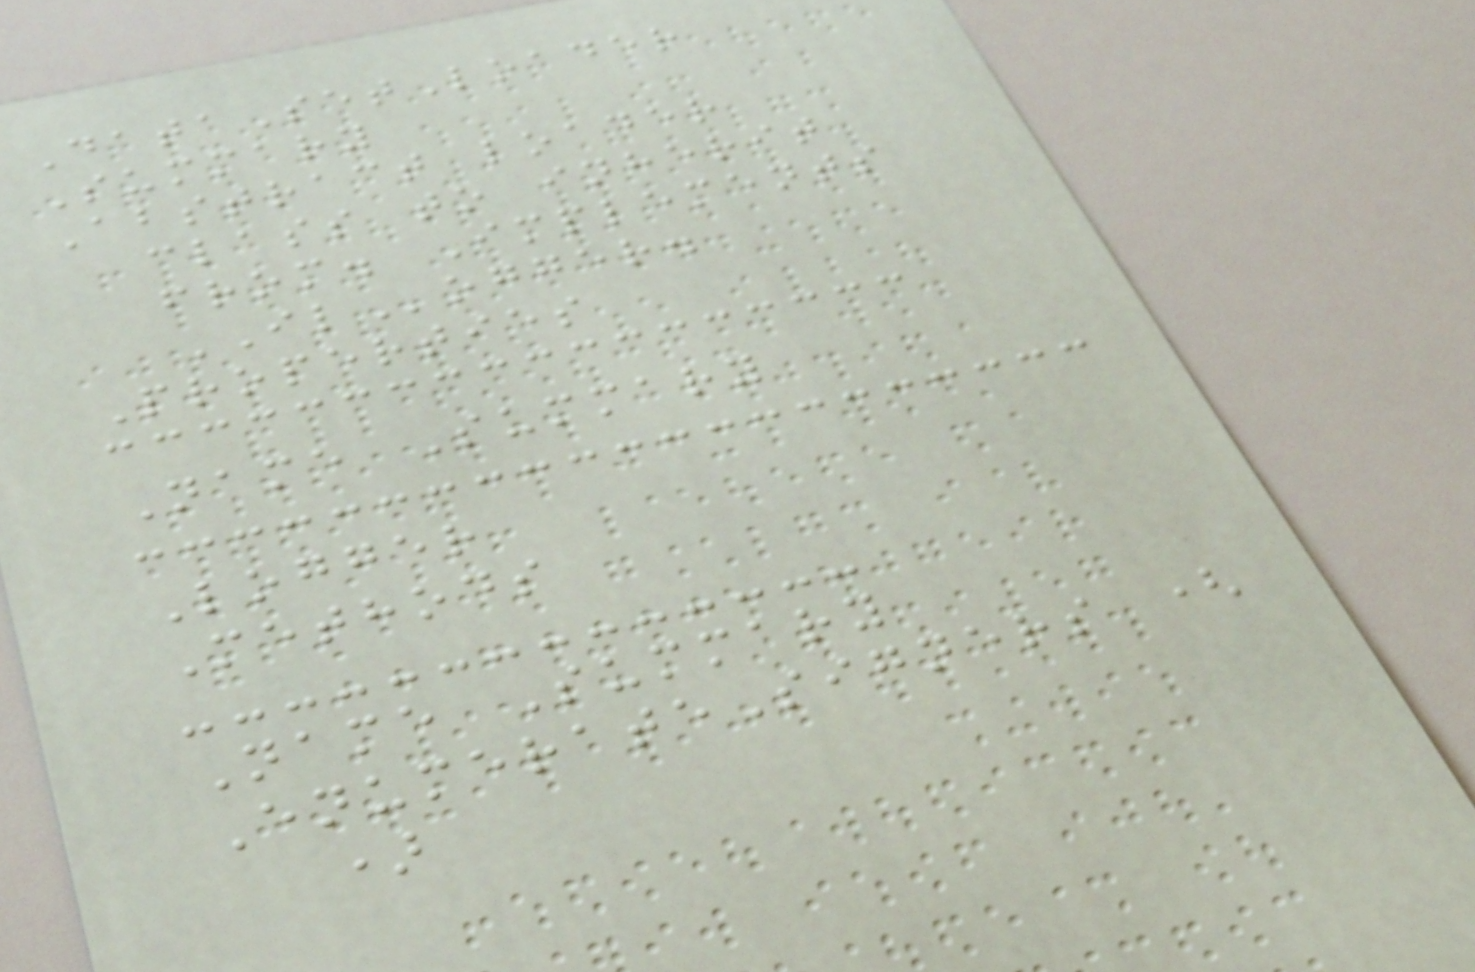DataSetLoader
Summary
Abstract loader
class to inherit
from. Implements
ILogger.
Properties
Name Summary
Logger
Methods
Name Summary
EnumerateSigners (
)
